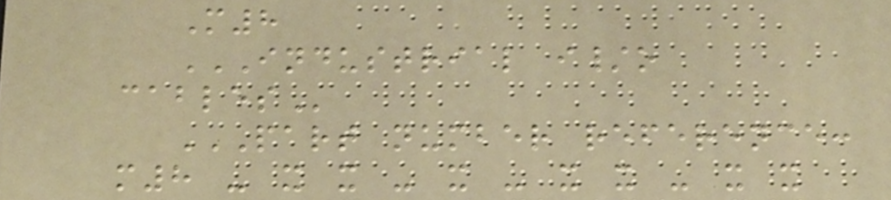M8
INDUSTRIAL I/O
CABLES
PART NUMBER REFERENCE:
M8 - X X - X - X X - X X
